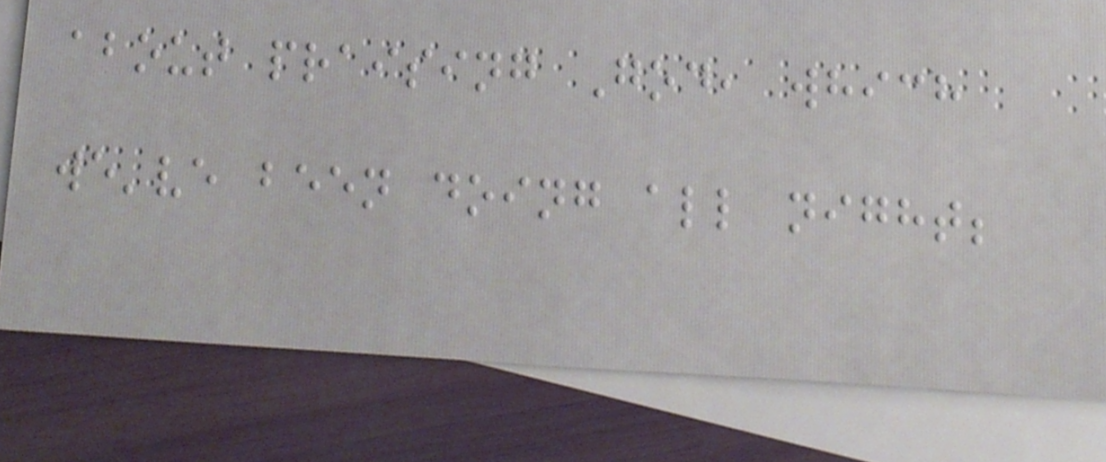about praising God, which
we've been doing all night;
